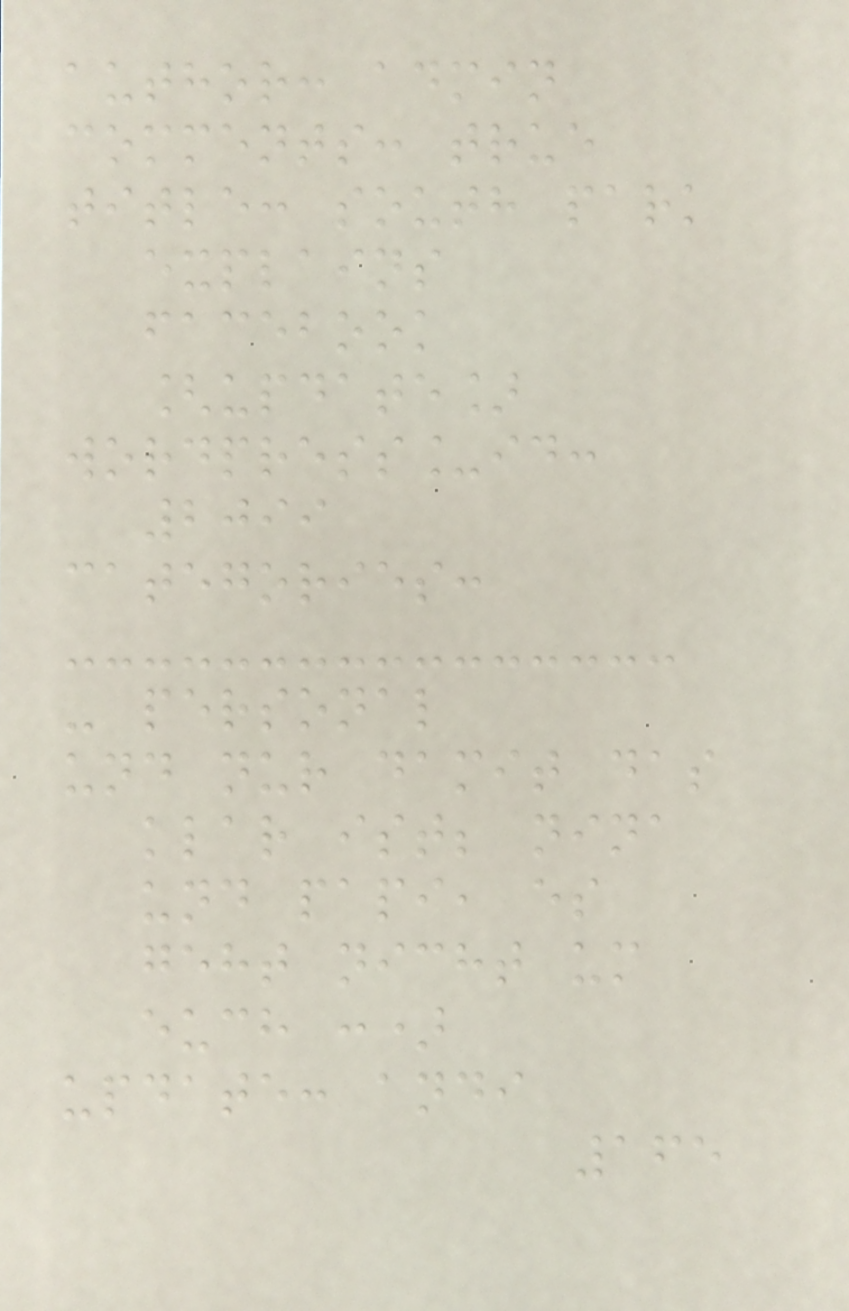author: admin
comments: true
title: south park
explains
facebook
[update]
wordpress_id:
2099
categories:
- personal
und nur damit das
klar ist; nina
und papi, es
geht nicht um
euch :)
update: andi
165
